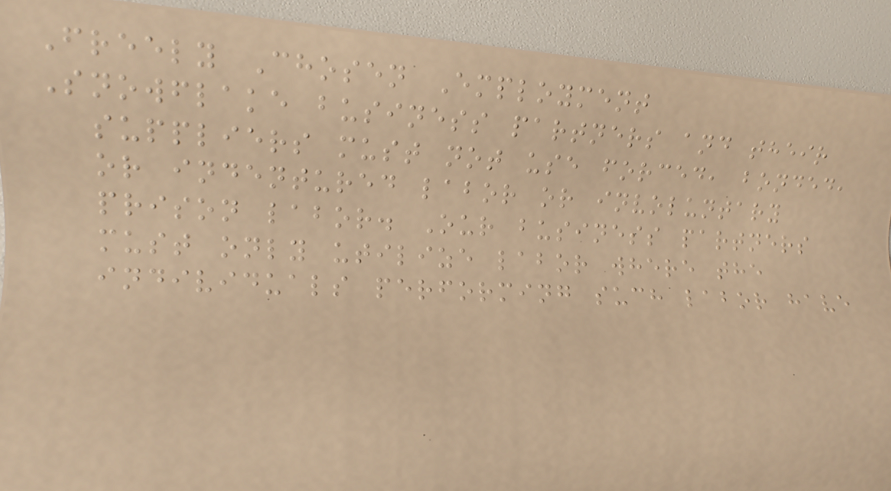Freely Chosen Employment
Snowflake business partners and their
suppliers must not use forced, bonded,
or indentured labor or involuntary
prison labor. Our business partners
must only utilize labor where the
individuals performing such labor have
